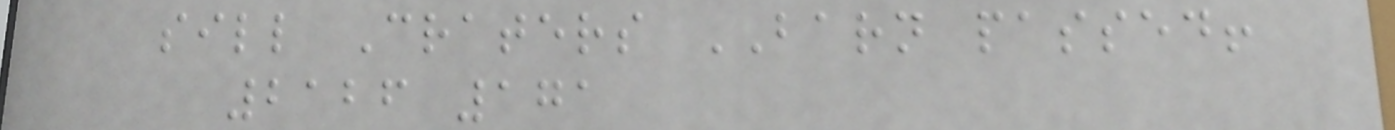sill Craters BARN passed!
2126 171
